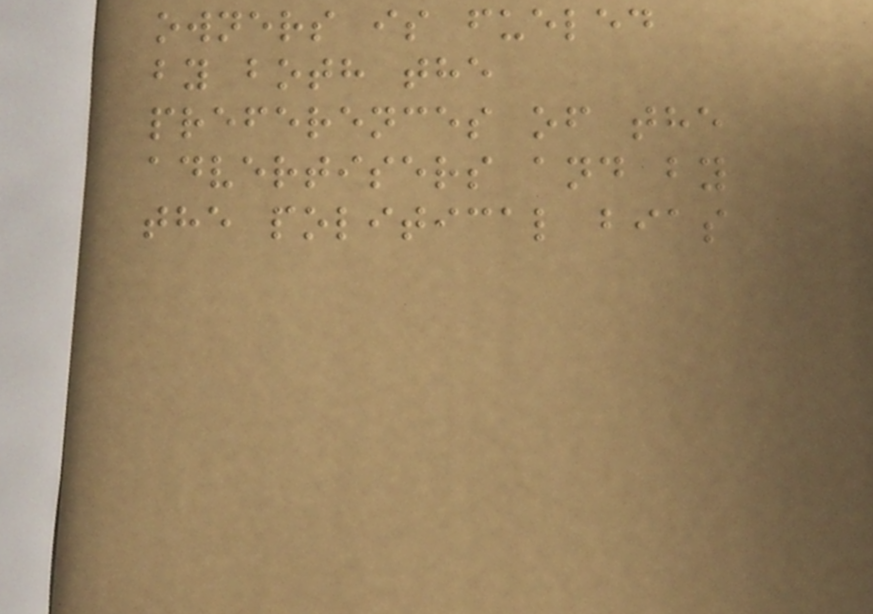owners is fueled
by both the
preferences of the
advertisers and by
the political bias
